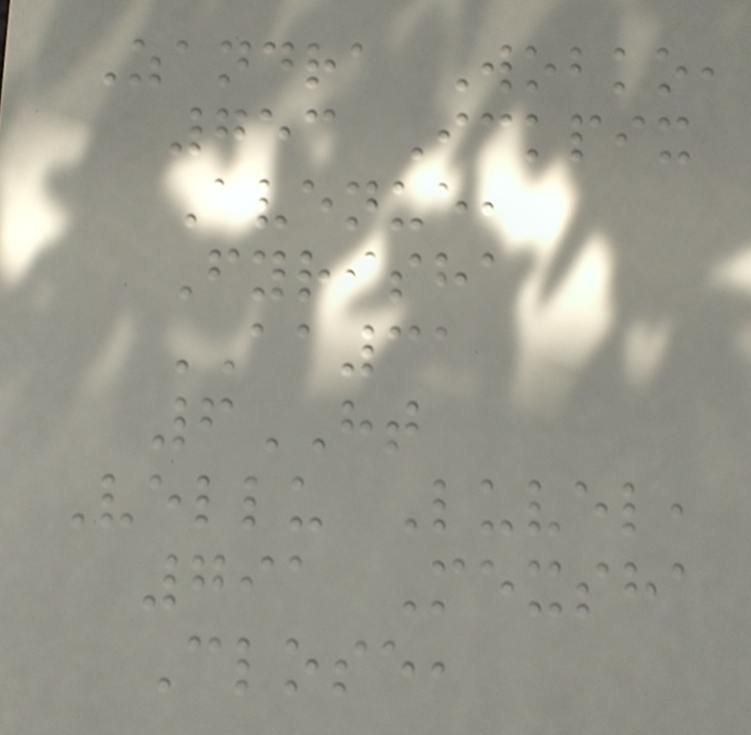Zandra Wobko,
753 Ickpix
Avenue,
Fyrisha
AA31
6HT
Vellu Luvel,
791 Mexsha
Close,
